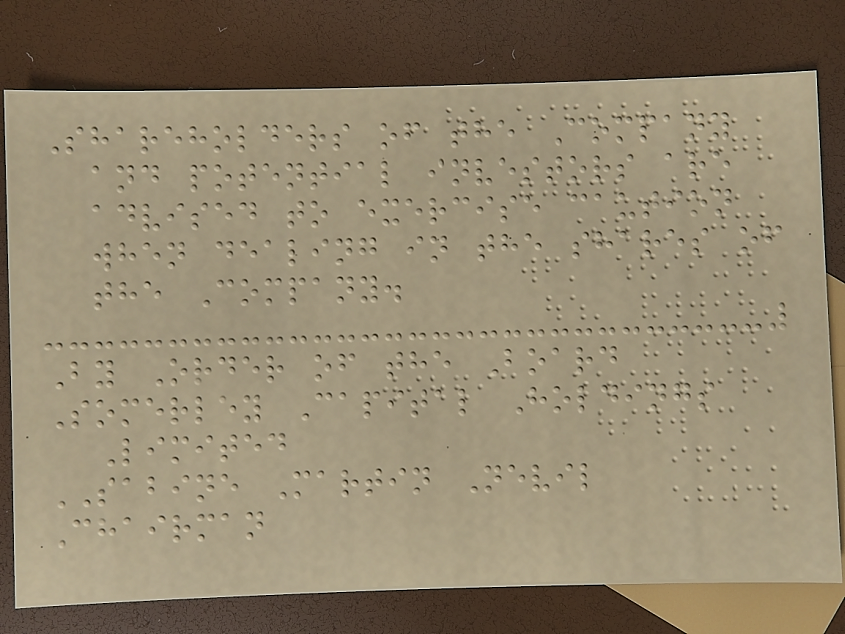Shareholders of the Company
and potential investors are
advised to exercise caution
when dealing in the shares of
the Company.
By Order of the Board
Somerley Capital Holdings
Limited
SABINE Martin Nevil
Chairman
